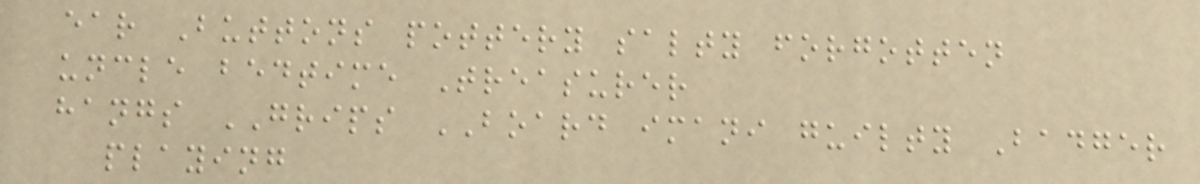ear Buttons pottery salty forgotten
uncle bedtime Treasurer
hangs GRIPS BOARD imani guilty Badger
playing
